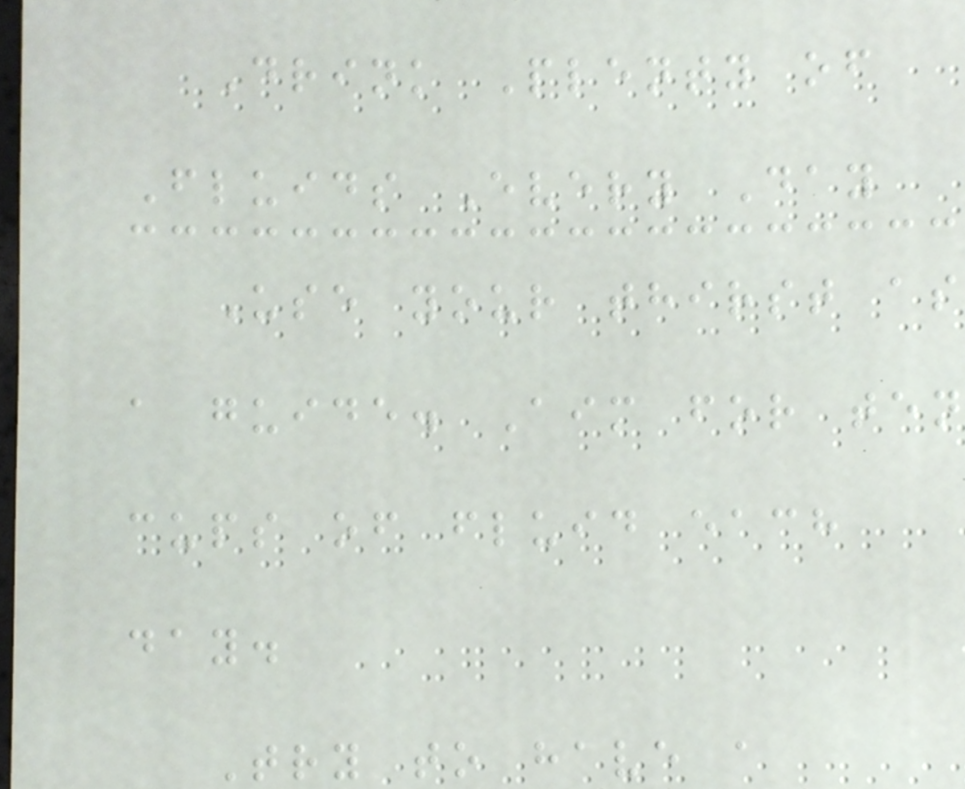Drink Plenty of
Fluids Every Day
Use your thirst as
a guide. Aim for ten
cups of fluid each
day.
Try to have a
